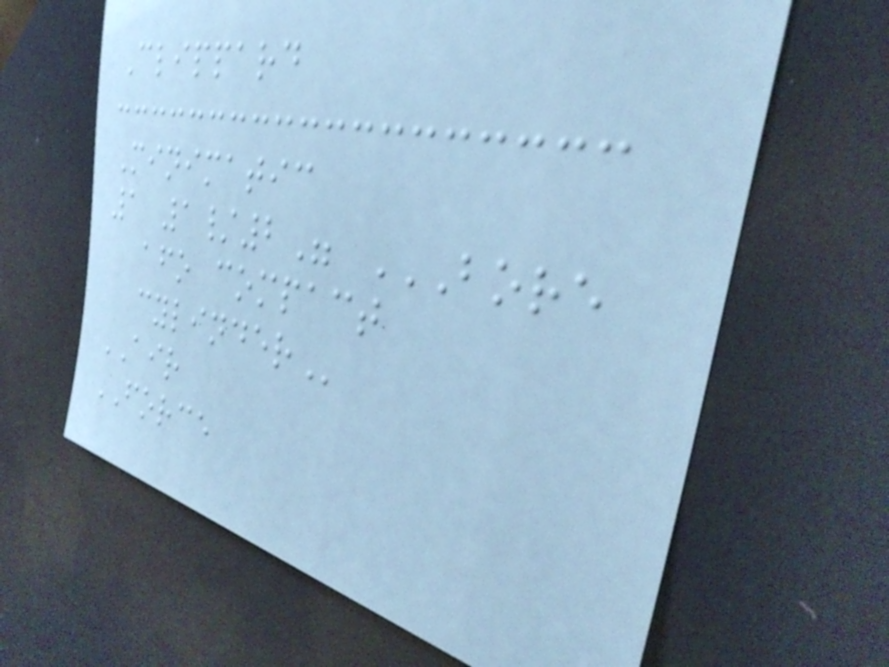Clippard
Minimatic
1 1/2" BORE
AFO COMPACT
CYLINDER
AIR
FORCE
